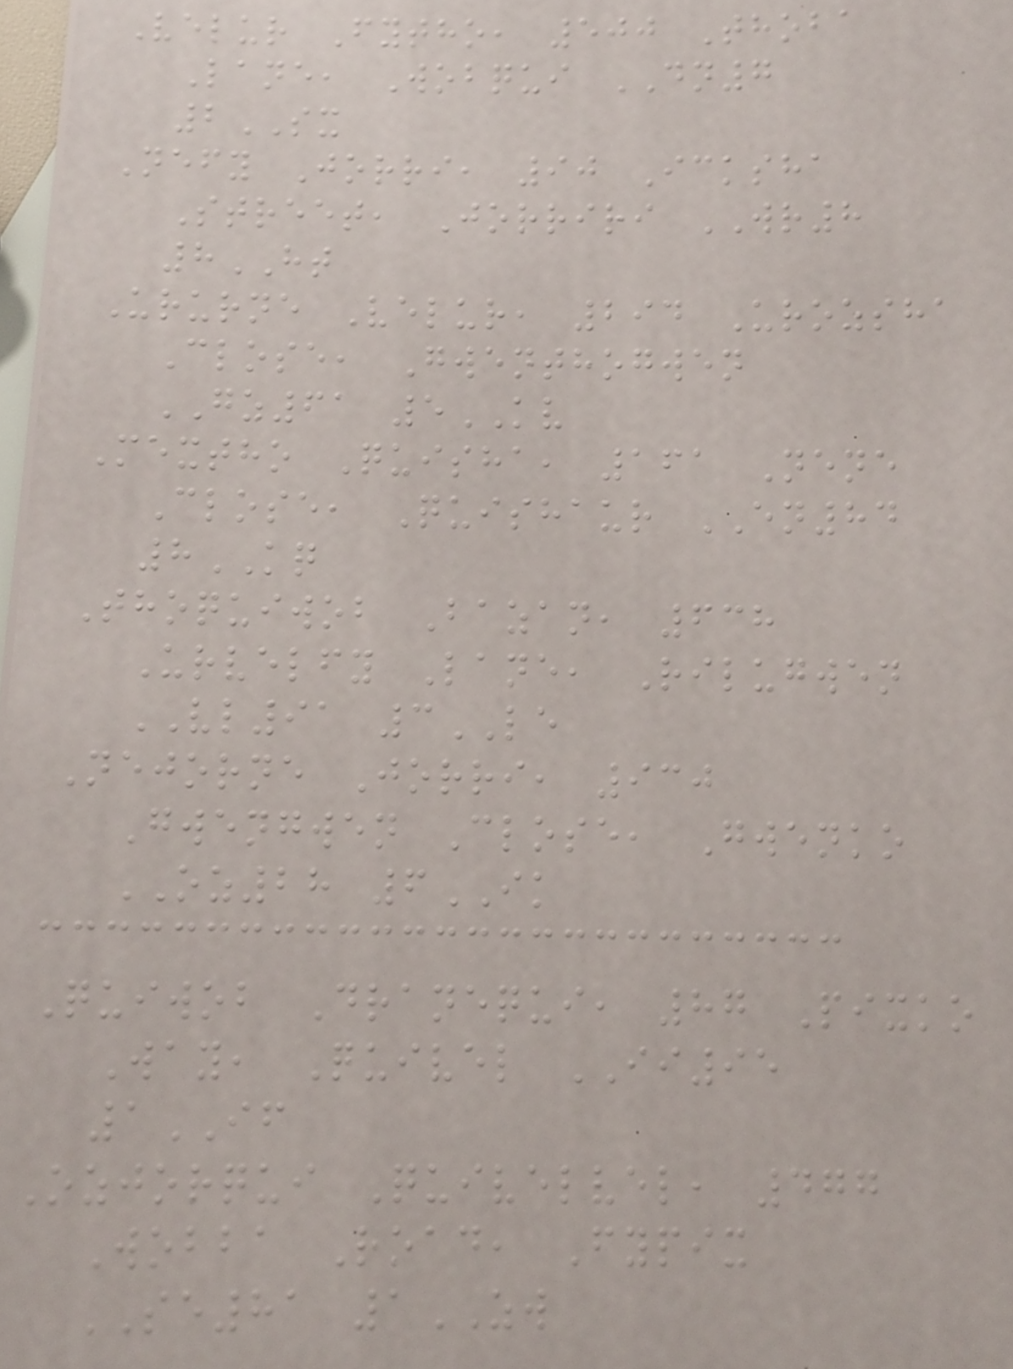Velur Fytho, 500 Thoba
Lane, Wobqui DN7
2SX
Nefy Jorri, 90 Icksha
Street, Jorriri WR8
8HT
Ururne Velur, 294 Urozsha
Close, Gwenthogwen
GZ61 5KV
Mextho Quisha, 161 Nene
Close, Quishaur EN84
8KQ
Thoquiwob Bazan, 638
Urvelfy Lane, Rilugwen
VL91 3LE
Nejorne Jorri, 930
Gwengwen Close, Gwenko
OZ28 6IK
Quiwob Dranequi, 87 Pixko
Way, Quivel II95
1IF
Ozjorqui Quivelvel, 477
Wobba Road, Fypix
SE81 1ZW
